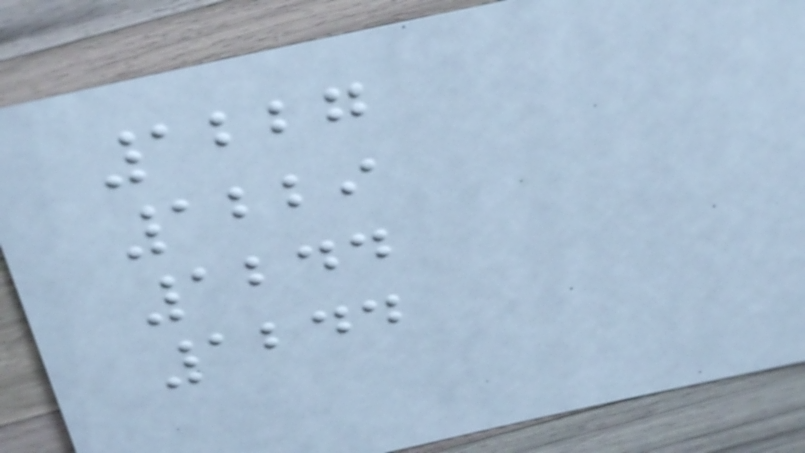1227
1229
1244
1244
